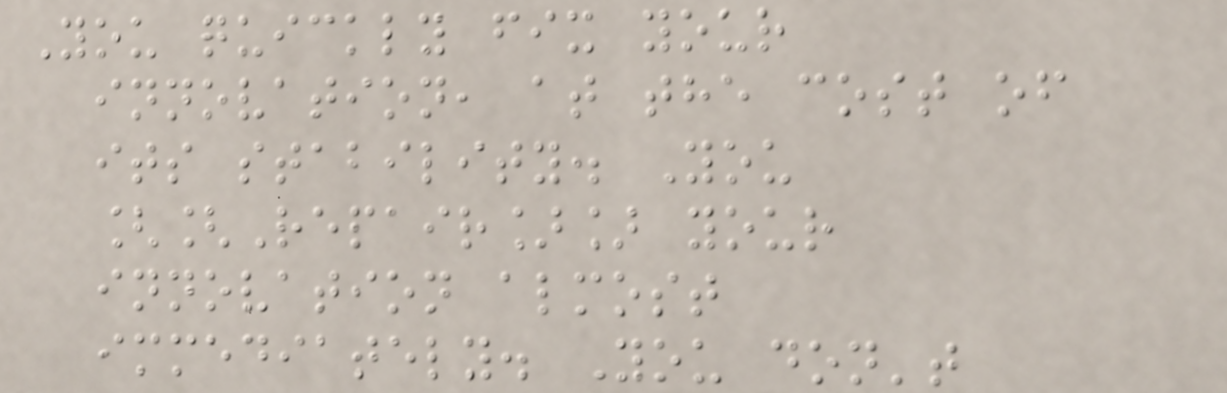You quickly fix your
innovation, at the cost of
its stability. You
[[Repair]] your
innovation almost
immediately. You don't
